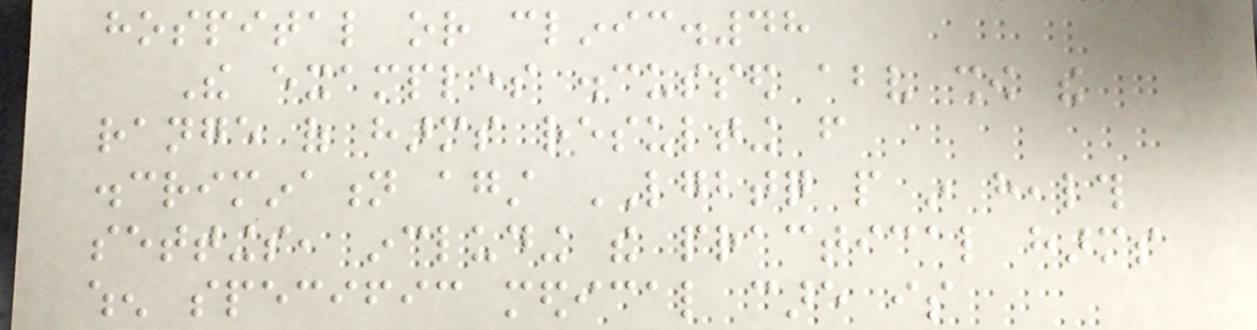hospital or clinic.48
The examples discussed above show the
range of harms resulting from
discrimination against LGBTQ people in health
settings, including the practical harms
when specific medical care is
